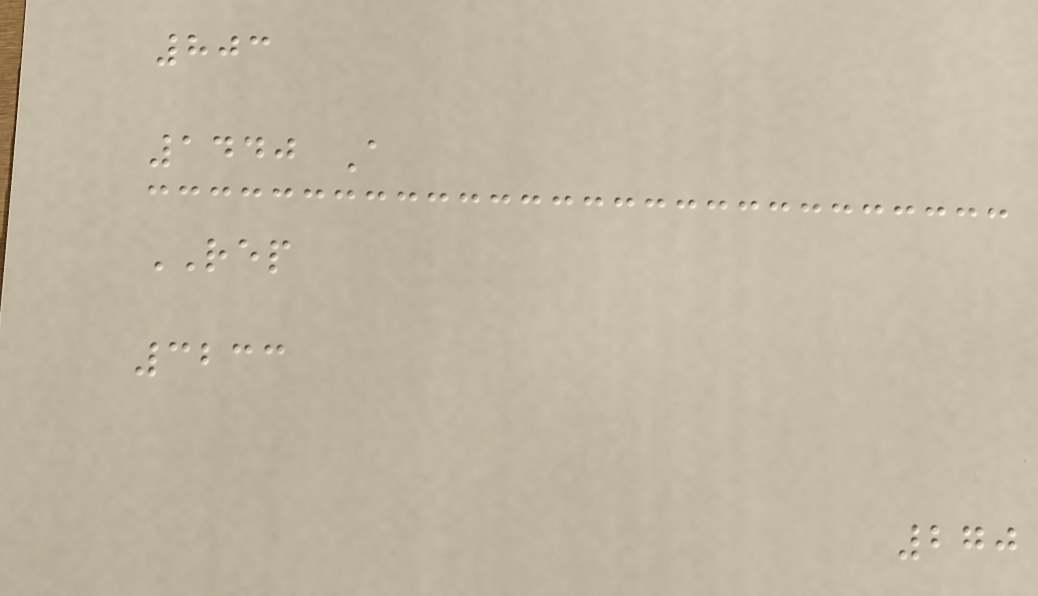803
1440 A
REP
3233
270
